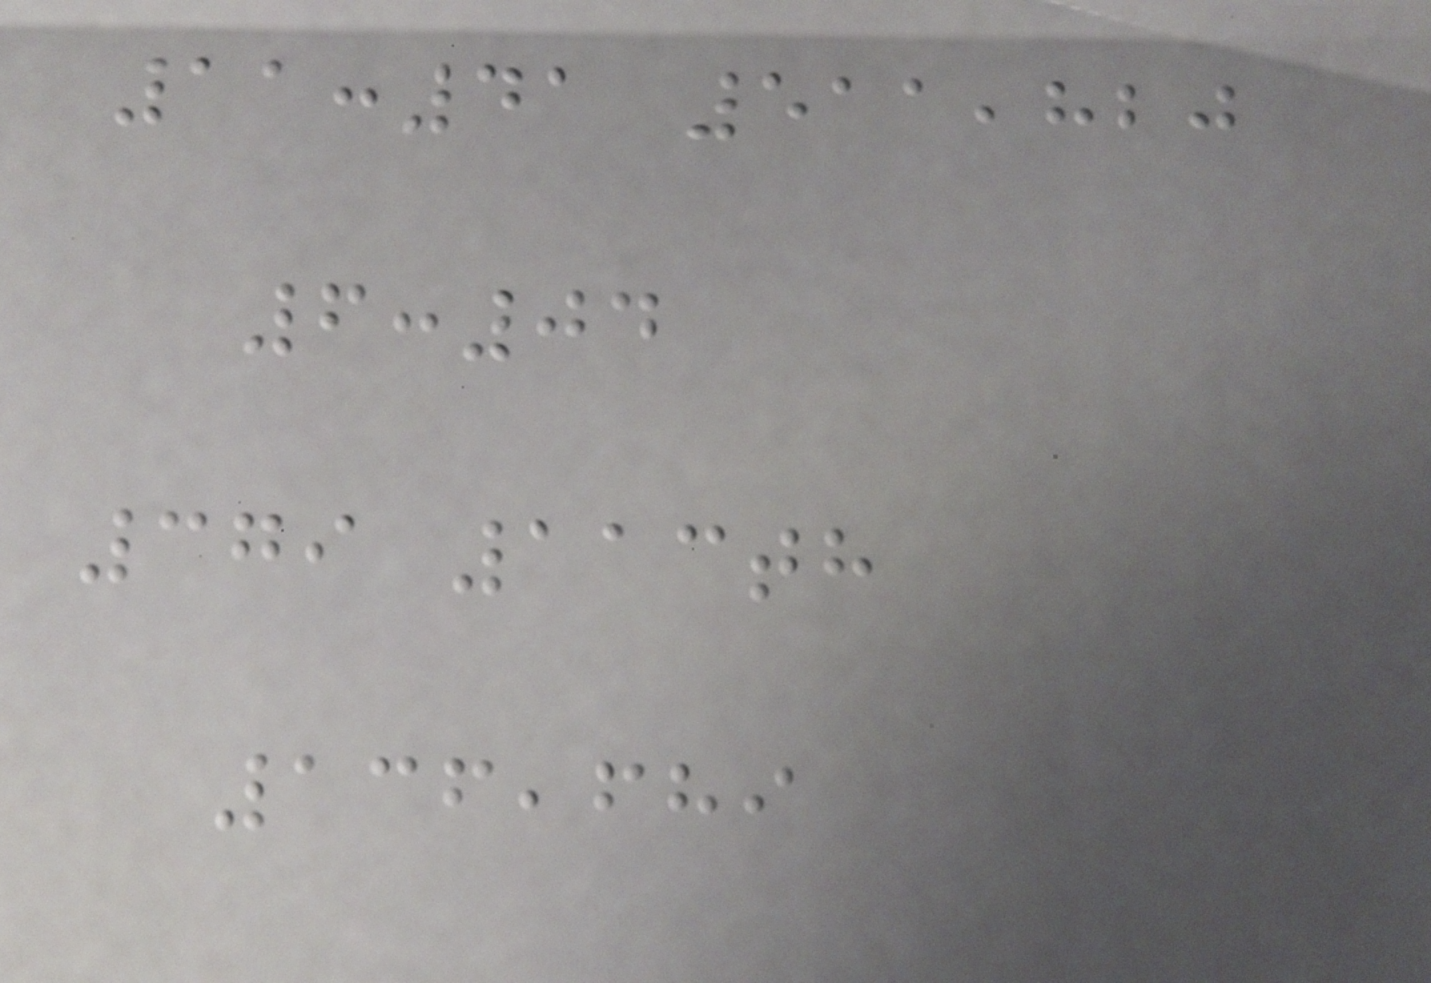11:41 511,820
6:04
379 113th
136,689
